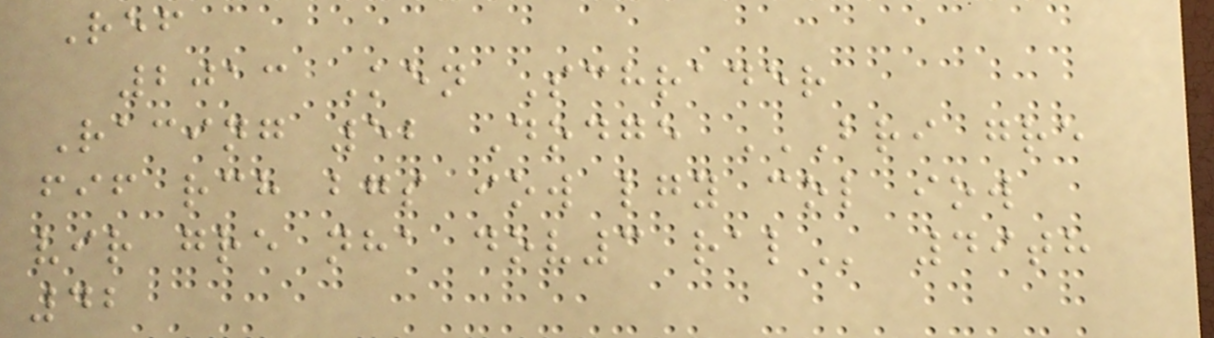Ref
2013 Ken Schrader
Racing 52 Dodge BRI GRE
FIF RCH BGS IOW LGY COL IOW
VIR GRE NHA DOV3 RAL 49th
42
